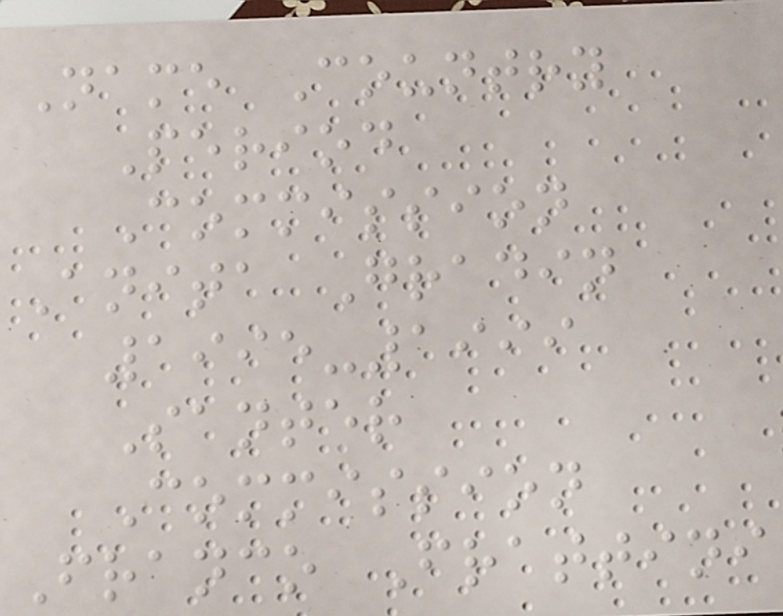Name Country
Period
Commission
Anita Gradin
1995-1999
Santer
Commission
Franco Frattini
